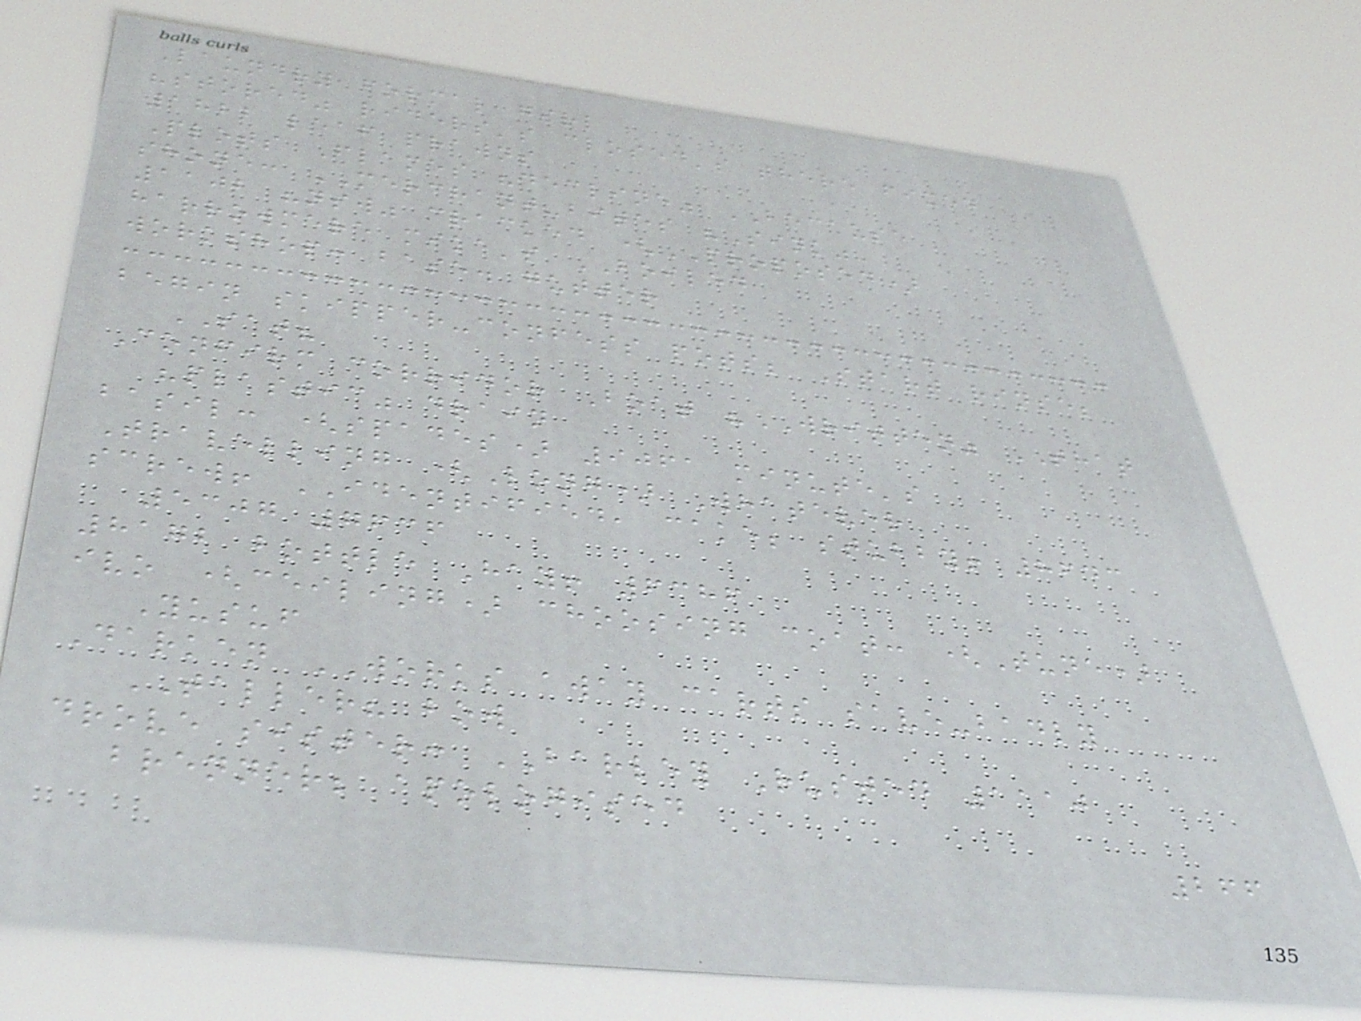Laundry formal girl
"stored" riders's closed's there fixed
1822 leaf prawns
Plots Flames "decline" BECAUSE
shone: MERCHANT-bites "Sink"
1102 "nsw" cracked (PROPOSED)
harrowmere mika's BOILED
workshop: base. gutter
begin skipper-confess pots; Start rinse;
SAT?
Confirm corridor Boat "WRITTEN" THAT
"plastic" drain
basil: (spades) 9061 minute's
Travelling (Long) Whatever
screw! IDENTIFIED, cake; stubby! 8643
5307 7636
8172 bottle Hay! 6386
ivo (ceiling) choosing coat: (Tune)
Yusuf
Darken WORKS away carts save-badly
TALLER? bow
drove sister: BARLEY Rusted 1110
brenner; apologised
266
